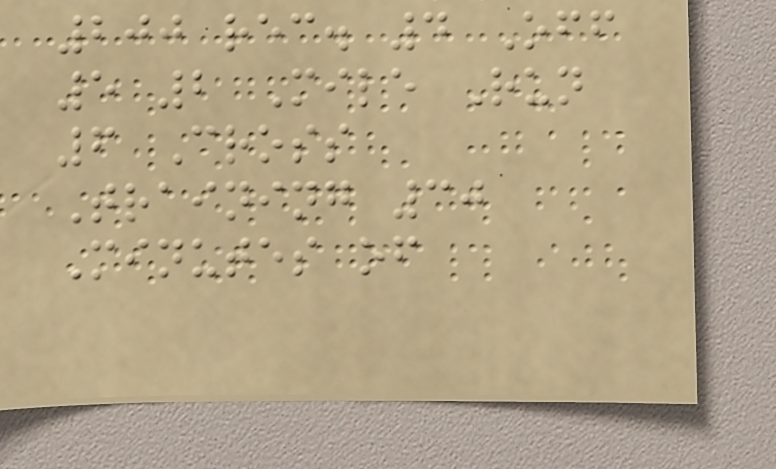200 rec. 4 Off
5 2 Mile Run
6 Cross
Training 30
Minutes of
